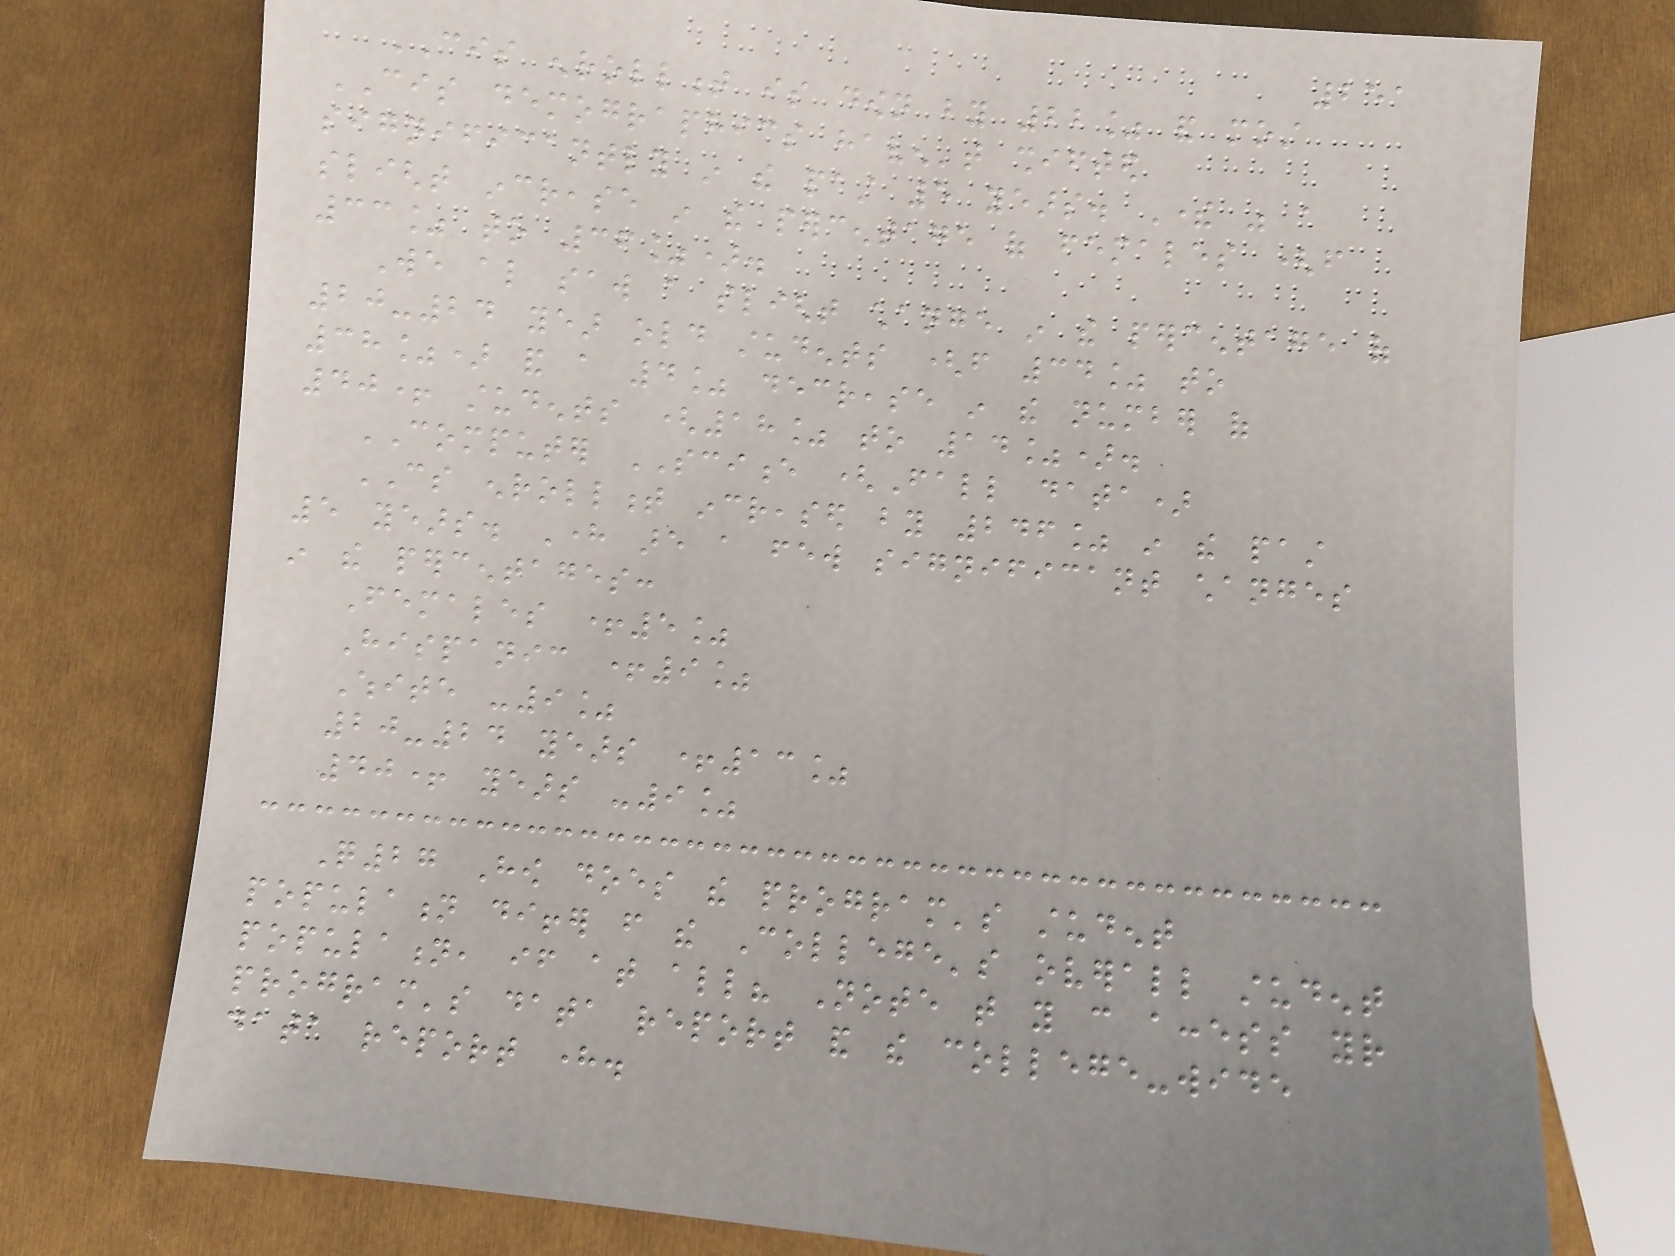251
CIS enrollment is down by 22% and most
CIS demographics haven't shifted
significantly in the past 5 years. There was a
slight increase in the percentage of females (from
33% to 36%).
We also saw a slight change in the percentage of
20-24 year old students (from 34% to
38%) and a 4% decrease in the number of
40+ students (18% to 14%).
COMPUTER SCIENCE (Fall data)
CS enrollment increased by 246% in the past
5 years. Here are a few significant changes
in the percentages:
Females +5%
Hispanic +9%
White -9%
20-24 years +13%
40+ years -9%
Q27 How does the program's student
population differ from the College's overall student
population, if at all? Note that you can access your
program's data report and the college-wide
data report here.
